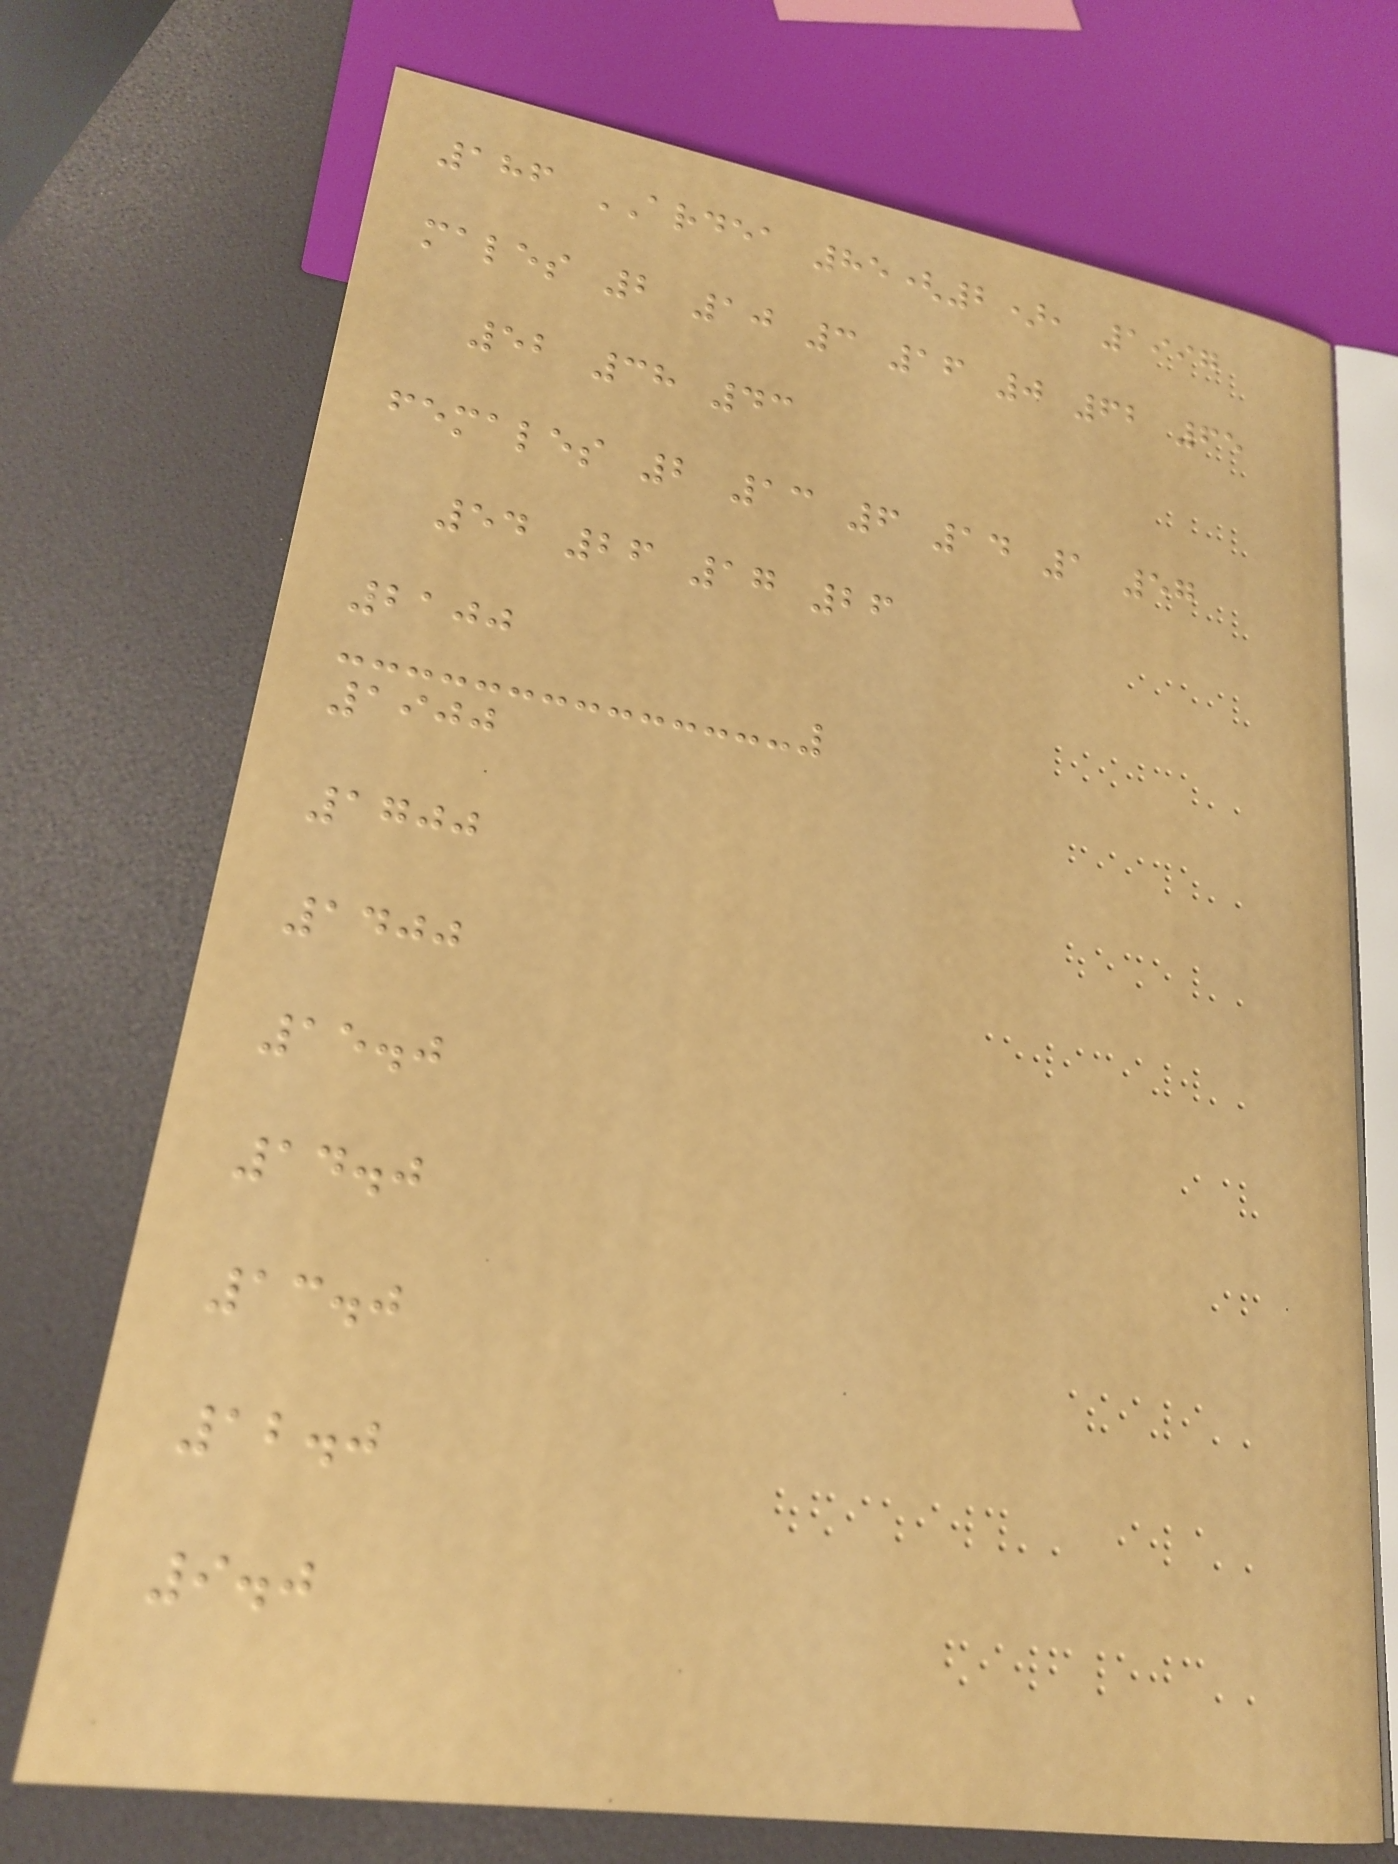186 ARDEA 85(2), 1997
males 2 10 3 16 0 62 65
52 38 43
females 2 13 6 14 1 57
54 26 17 26
2100
1900
1700
1400
15.0
14.0
13.0
12.0
9.0
